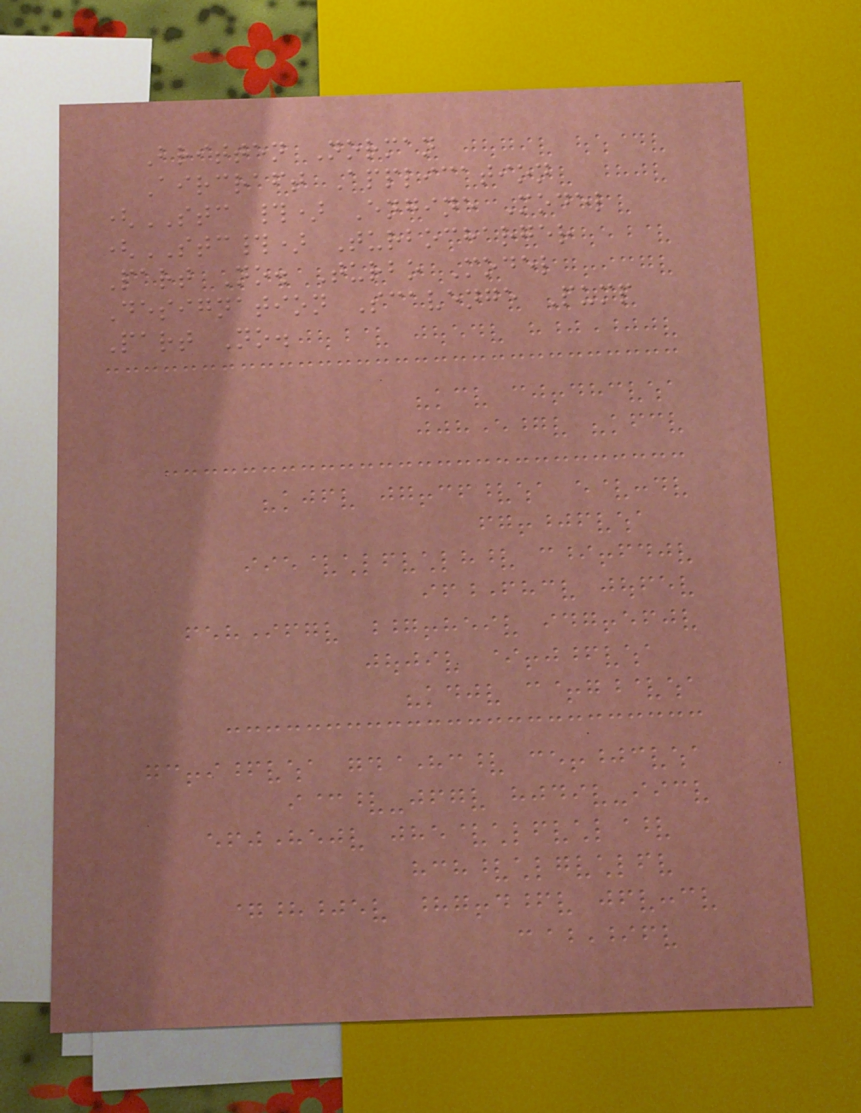Britten Norman
Aircraft Application
(STC #) Engine Model
(STC#) Turbocharger
Part No. Turbo Model
Designation Scavenge Pump
Part No.
